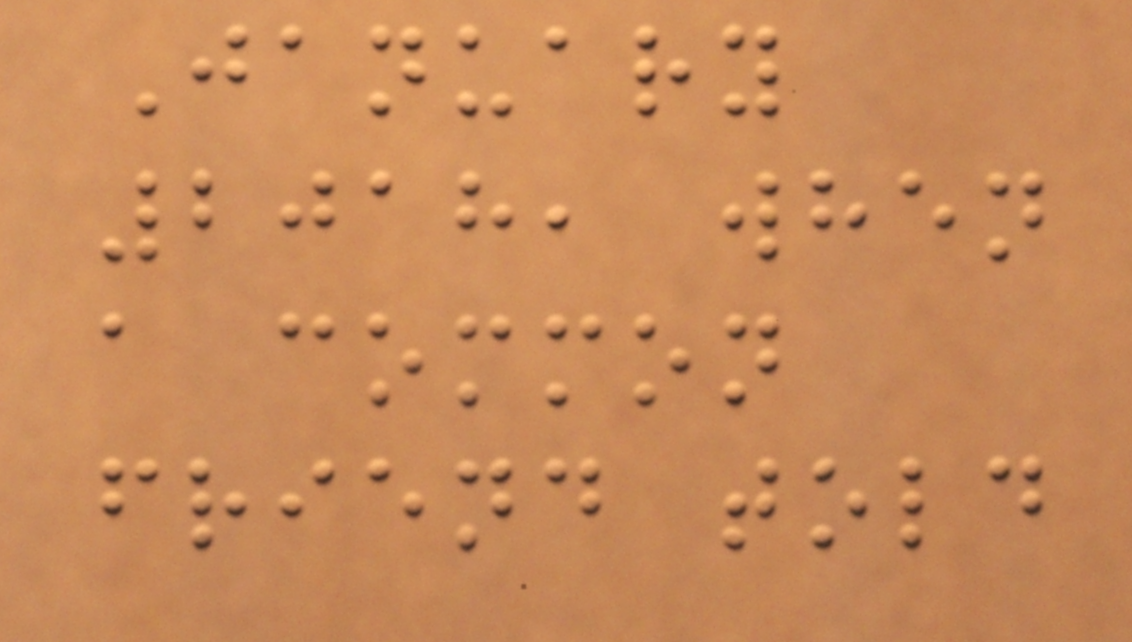January
2018, when
a common
friend told
